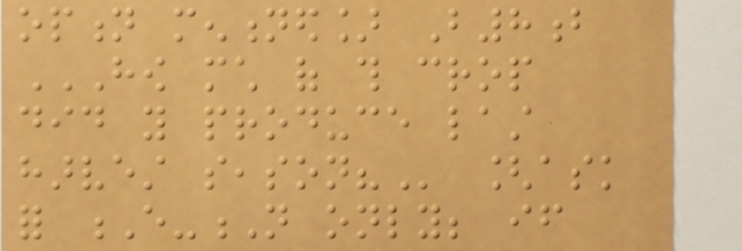option mentioned] B8b
HOW MUCH OF THIS CROP
DID YOU PRODUCE LAST
HARVEST SEASON? [ask
for E-N only; if
